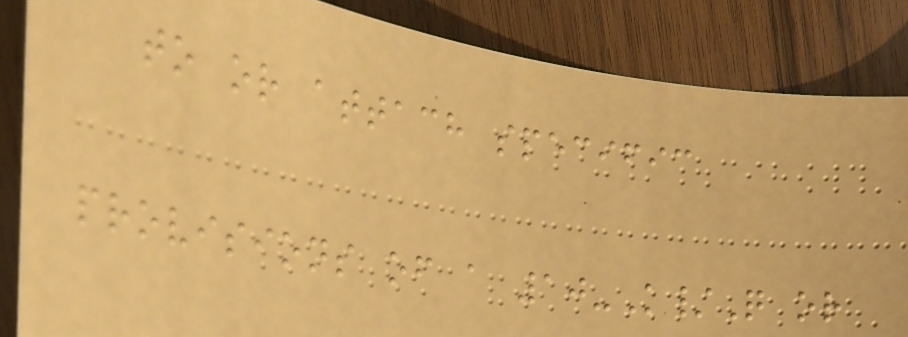to or attach specific
provisions of a 10-K/Q or
